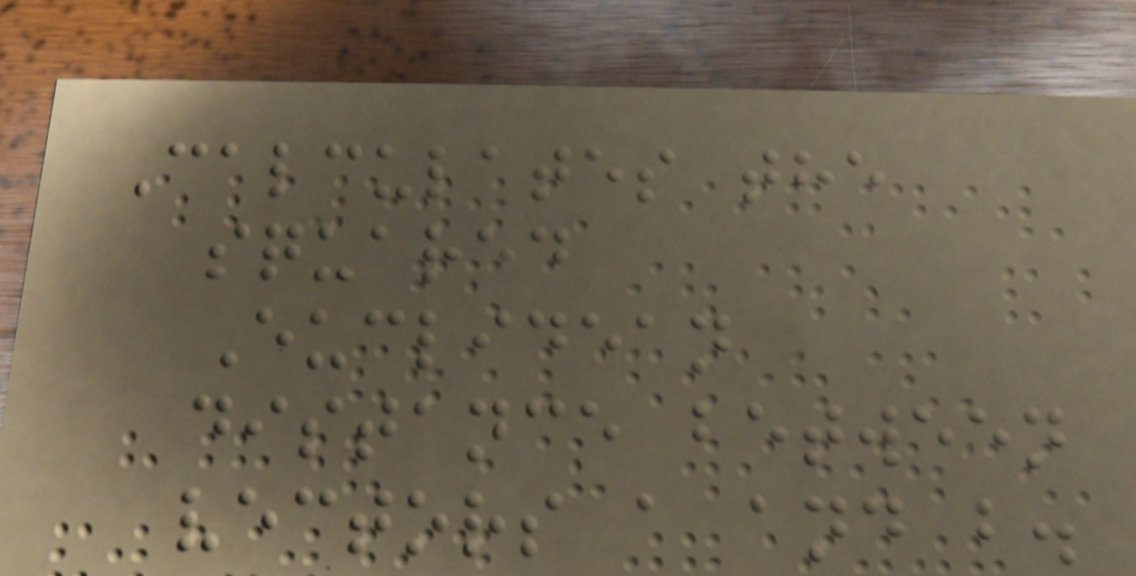Calculates the
squared
Euclidean
distance between
vectors a and b.
